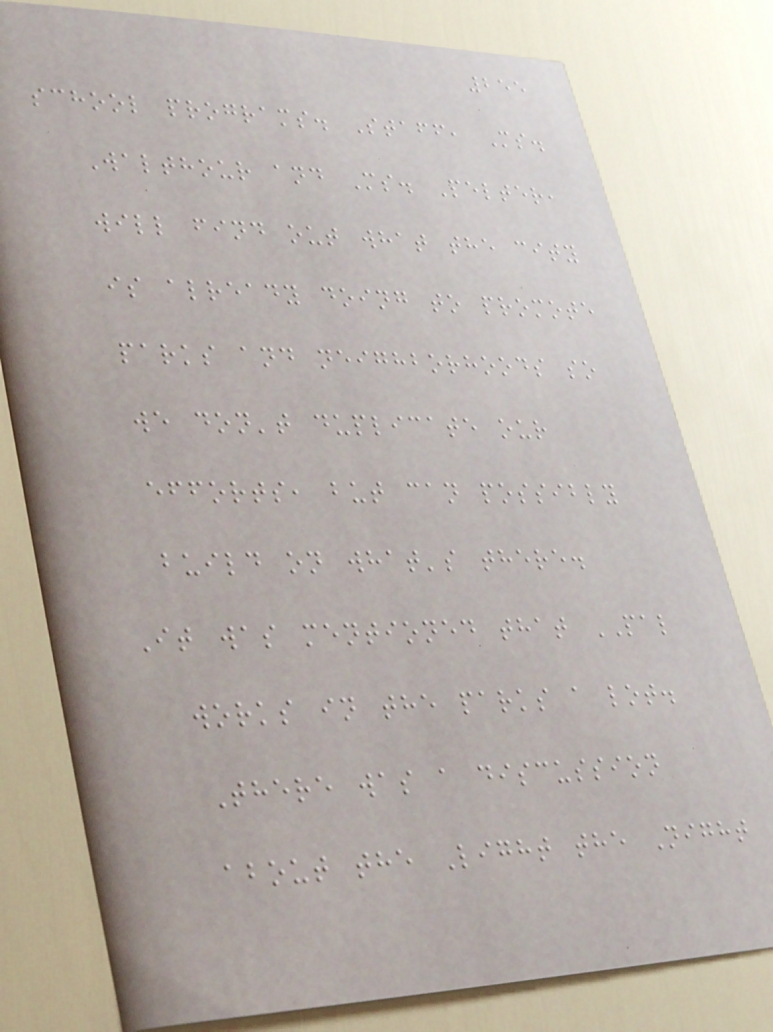255
school programs. Staff, Ms.
Walthour and Ms. Pelter,
will find out what the city
is already doing to promote
parks and neighborhoods so
we don't duplicate our
efforts, but can possibly
build on what's there.
It was mentioned that PAL
works in the parks a lot.
There was a discussion
about the Light the Night
